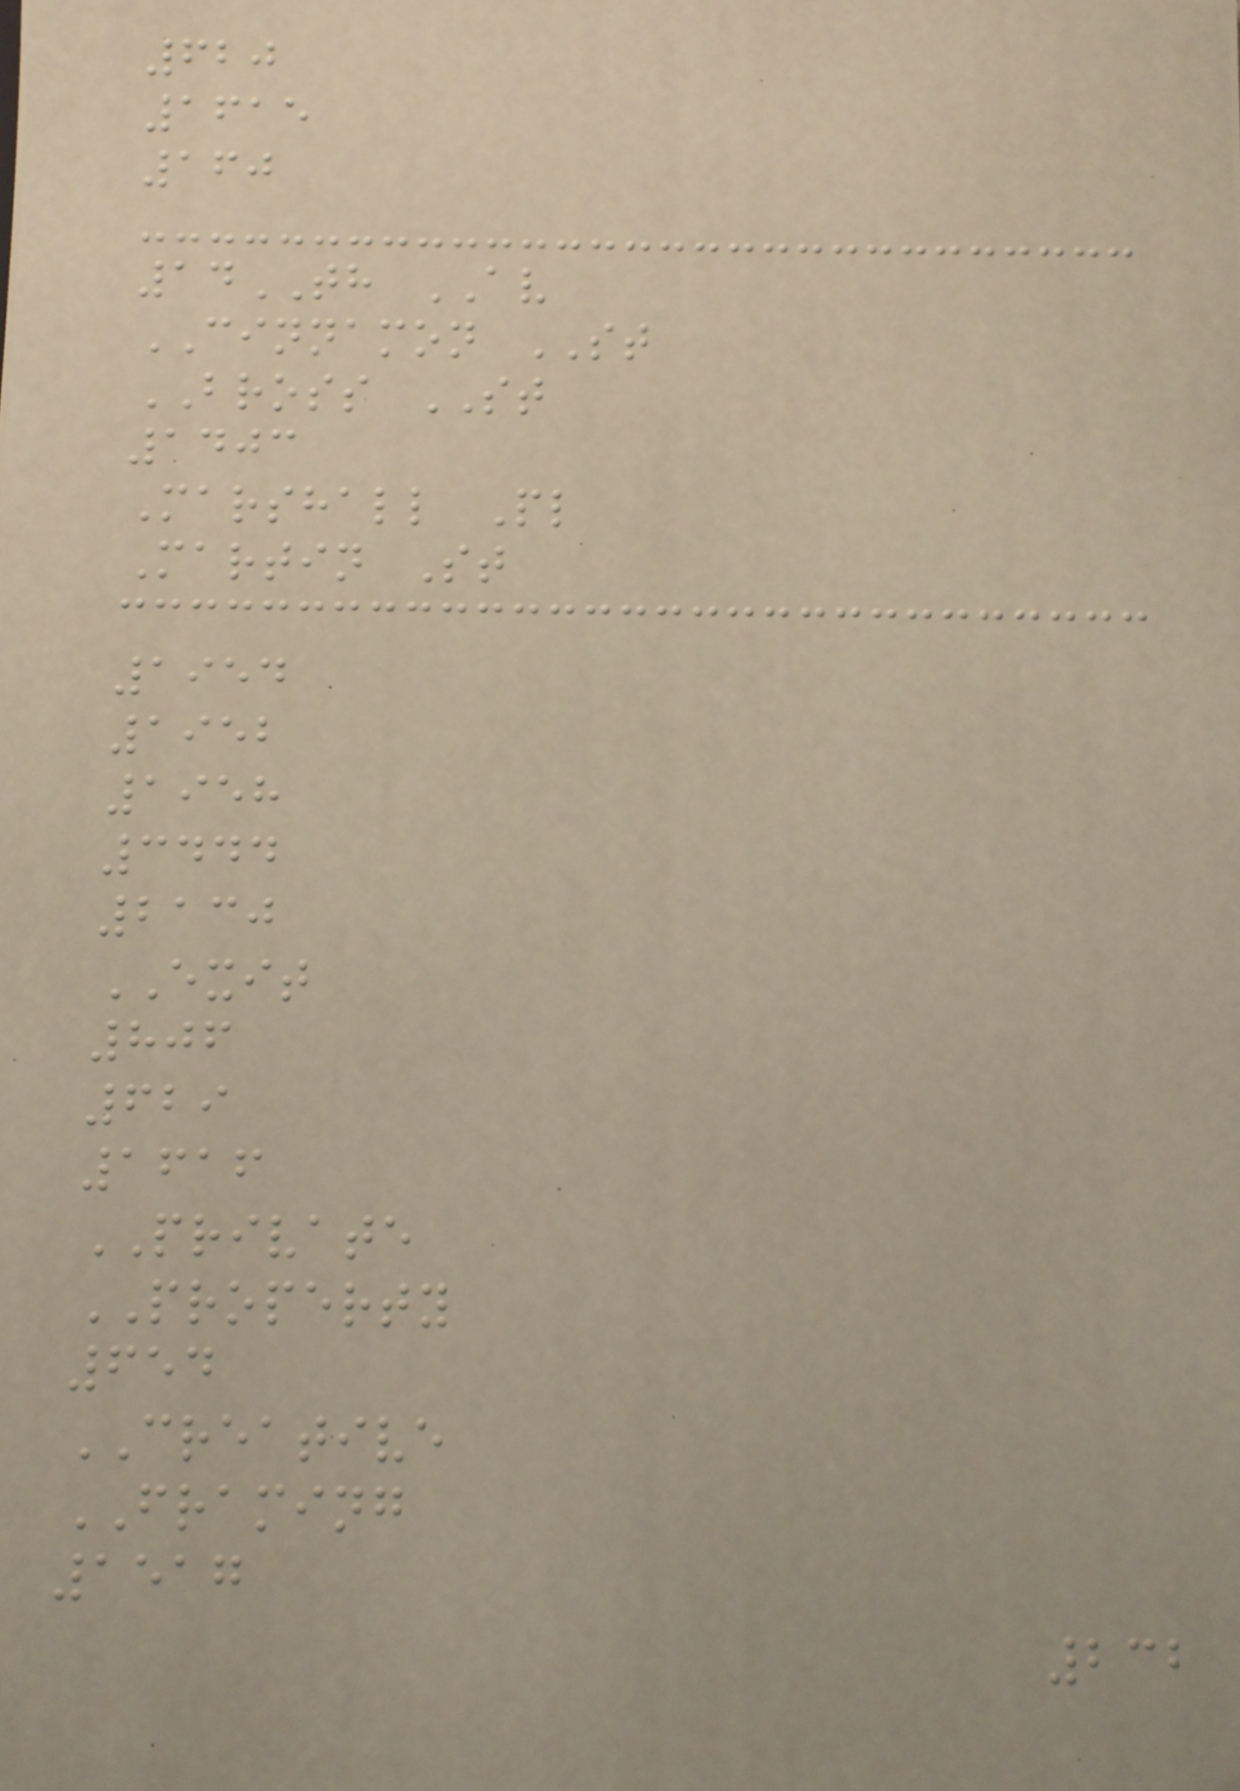620
1615
160
14TH AV
CINNAMON ST
BROSS ST
1403
Marshall Pl
Martin St
1954
1952
1958
3444
2130
EXIT
806
629
1616
PRIVATE
PROPERTY
654
CREATIVE
FRAMING
1517
232
